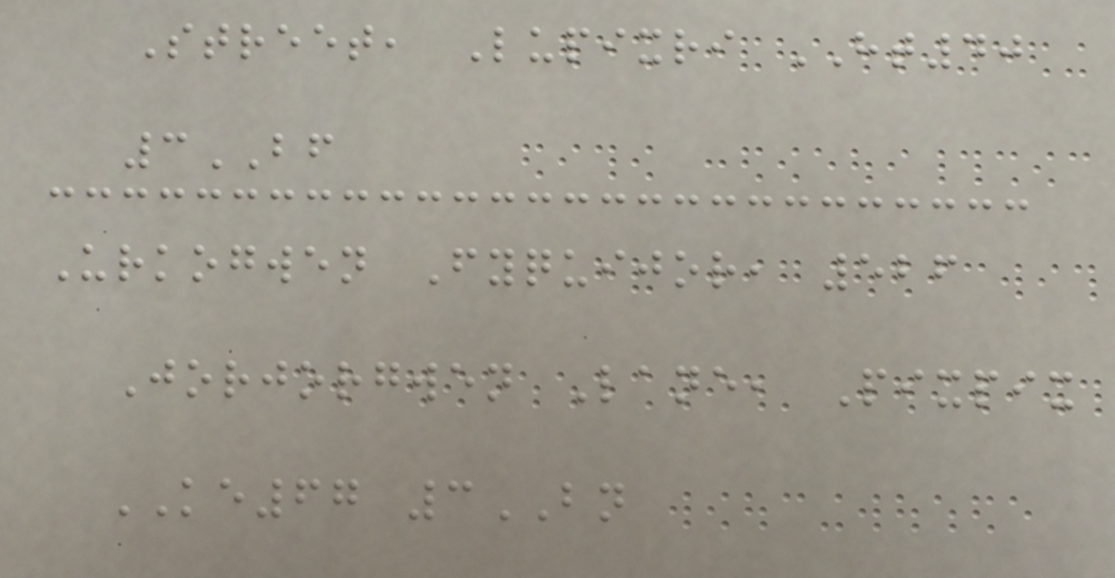Street, Lupixri HT40
3BF
Urkogwen Fyquijor, 526
Jorjorgwen Lane, Pixpix
KE67 3BN
